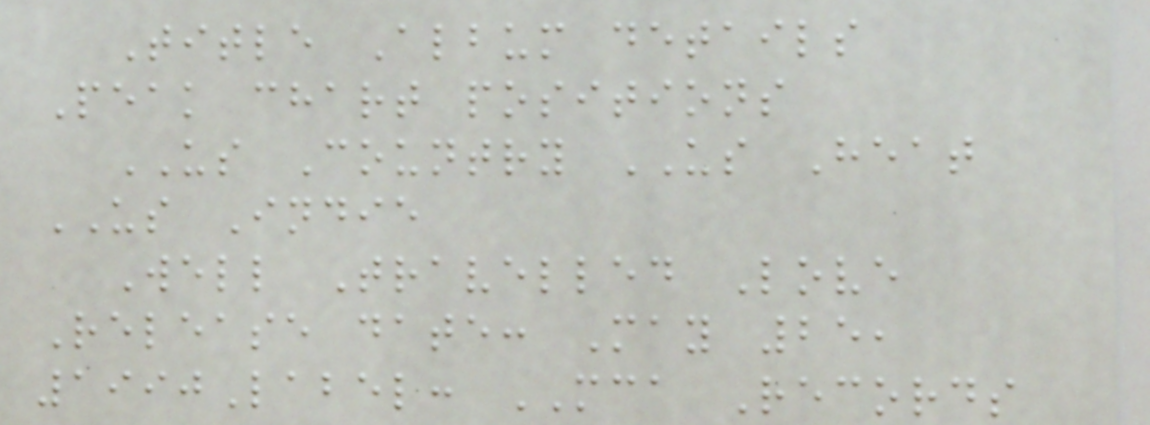Title Album details
Peak chart positions
US Country US Heat
US Indie
Well Travelled Love
Release date: May 25,
1990Label: MCA Records
